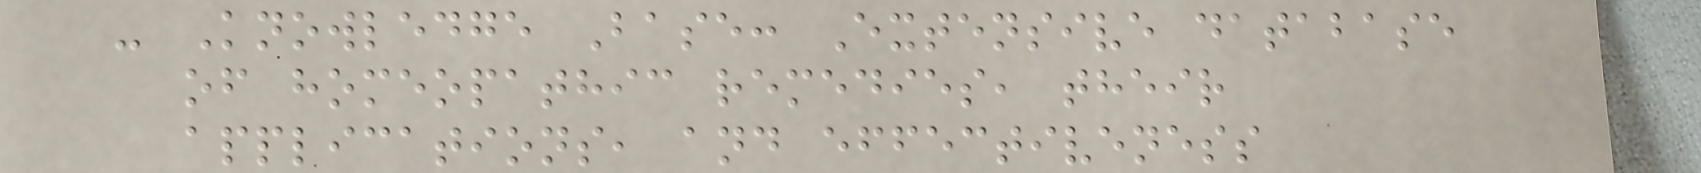- Knowledge Base: Extensive database
of homeopathic remedies, their
applications, and effectiveness
